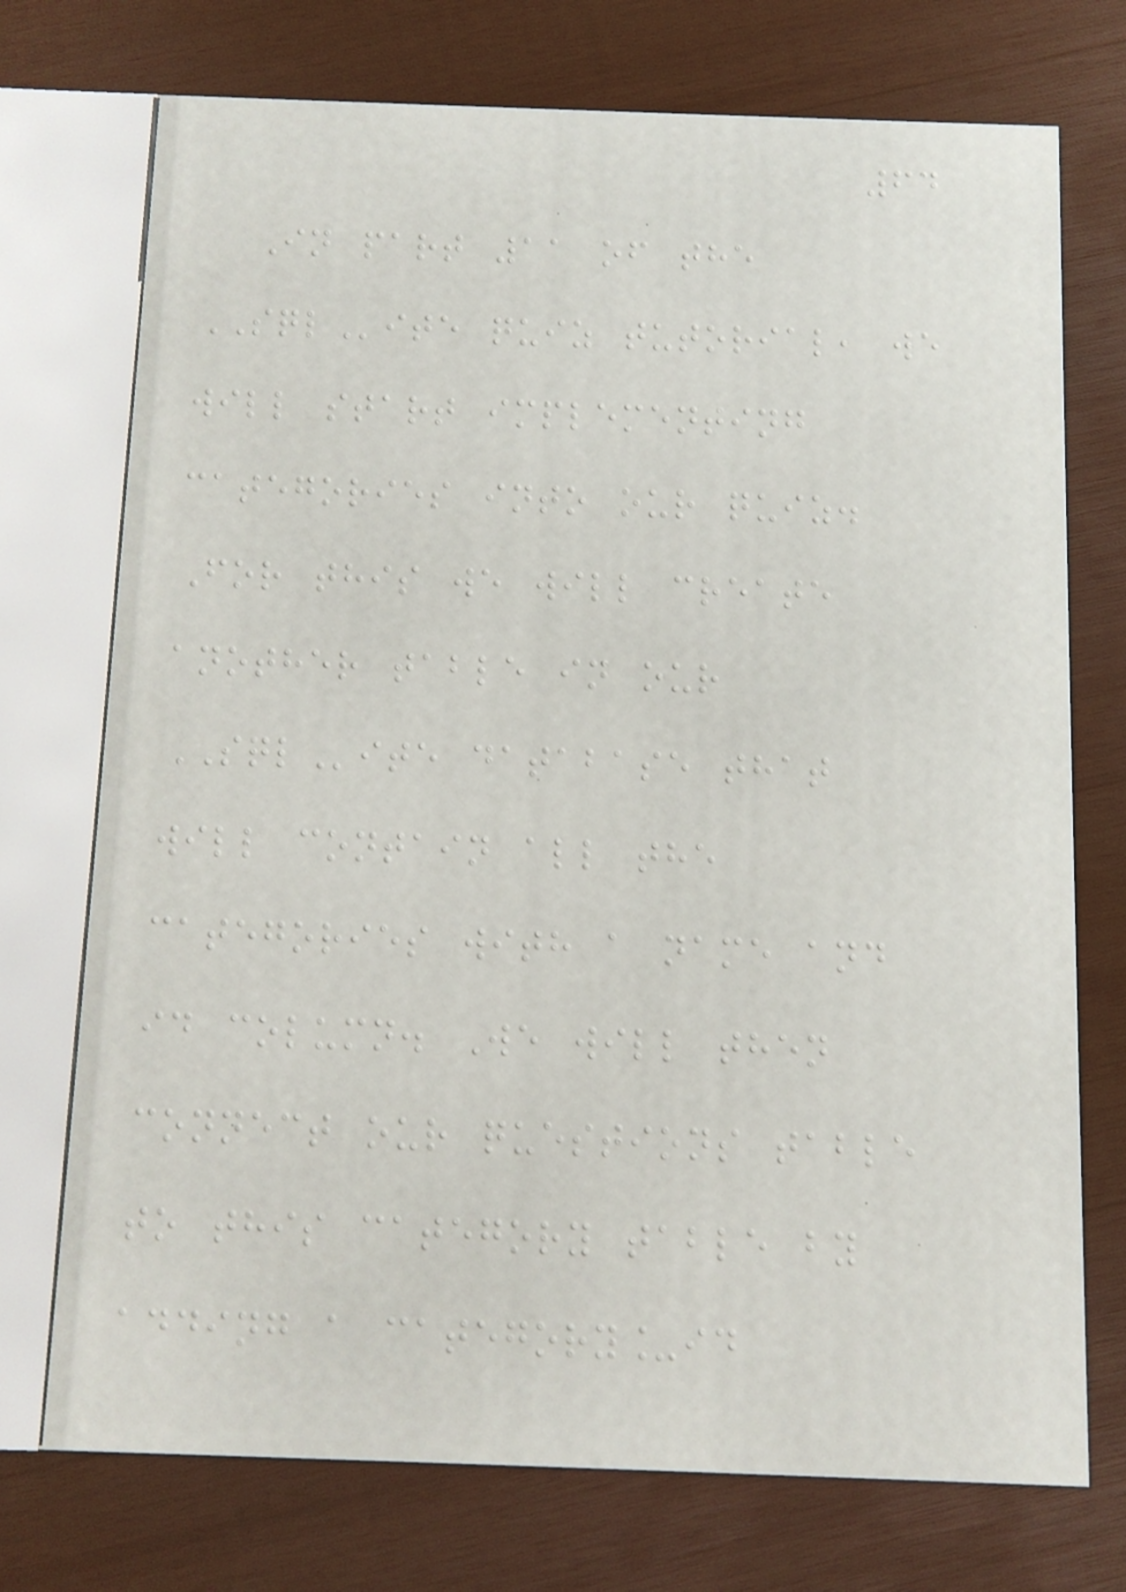64
In part 11 of the
SQLite quiz tutorial, we
will start implementing
categories into our quiz.
For this we will create
another table in our
SQLite database that
will contain all the
categories with a name and
id column. We will then
connect our questions table
to this category table by
adding a category_id
